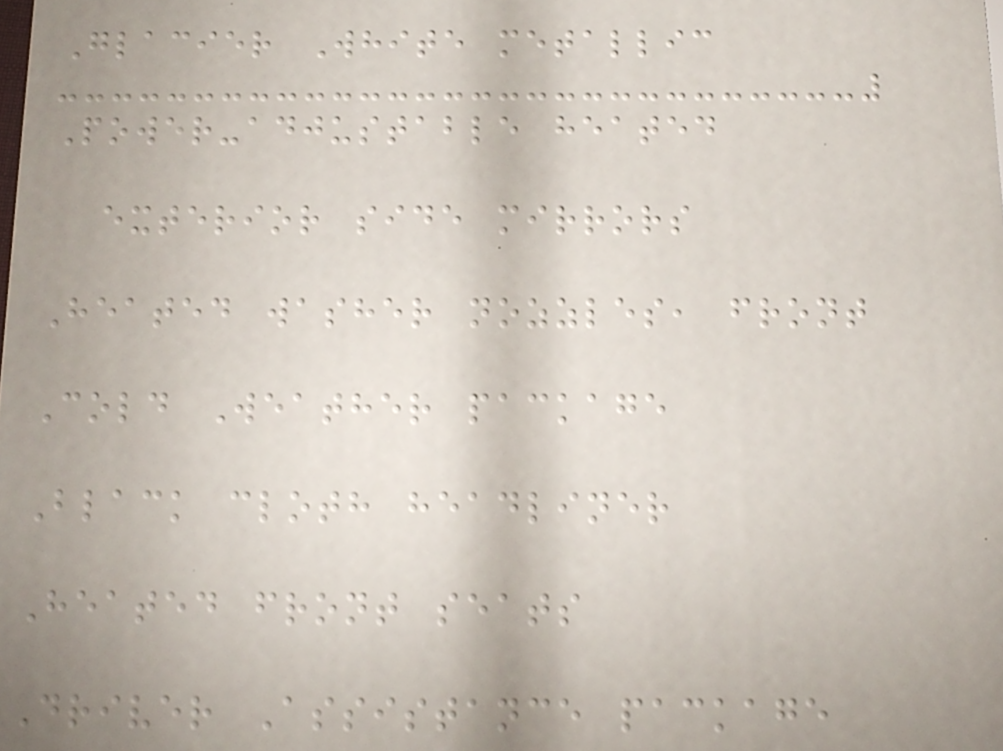Glacier White metallic
Power-adjustable heated
exterior side mirrors
Heated washer nozzles, front
Cold Weather package
Black cloth headliner
Heated front seats
Driver Assistance package
